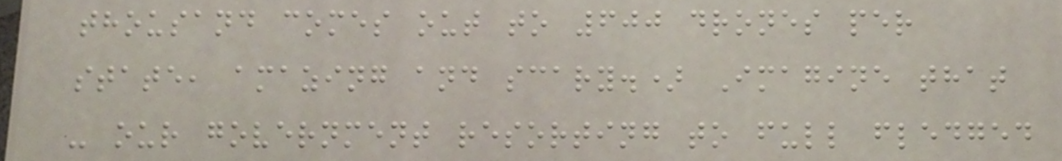thousand comes out to 600 drones per
state, amazing and scary.) Imagine that
- our government resorting to full fledged
